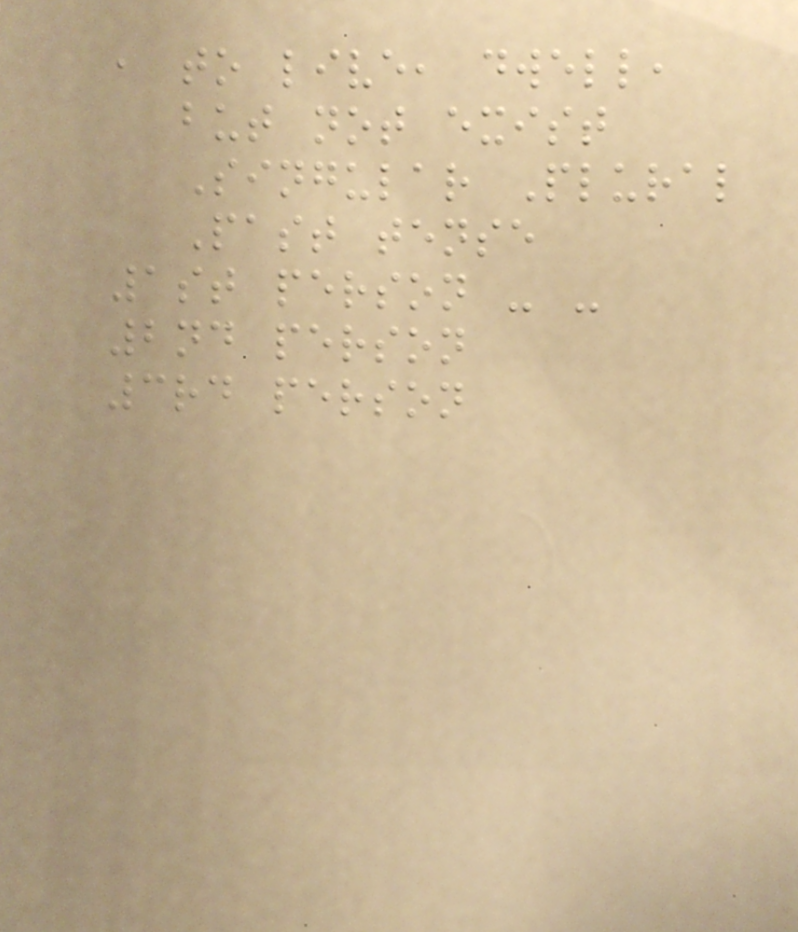, to live, dwell,
but not exist
Singular Plural
Past tense
1st person - -
2nd person
3rd person
